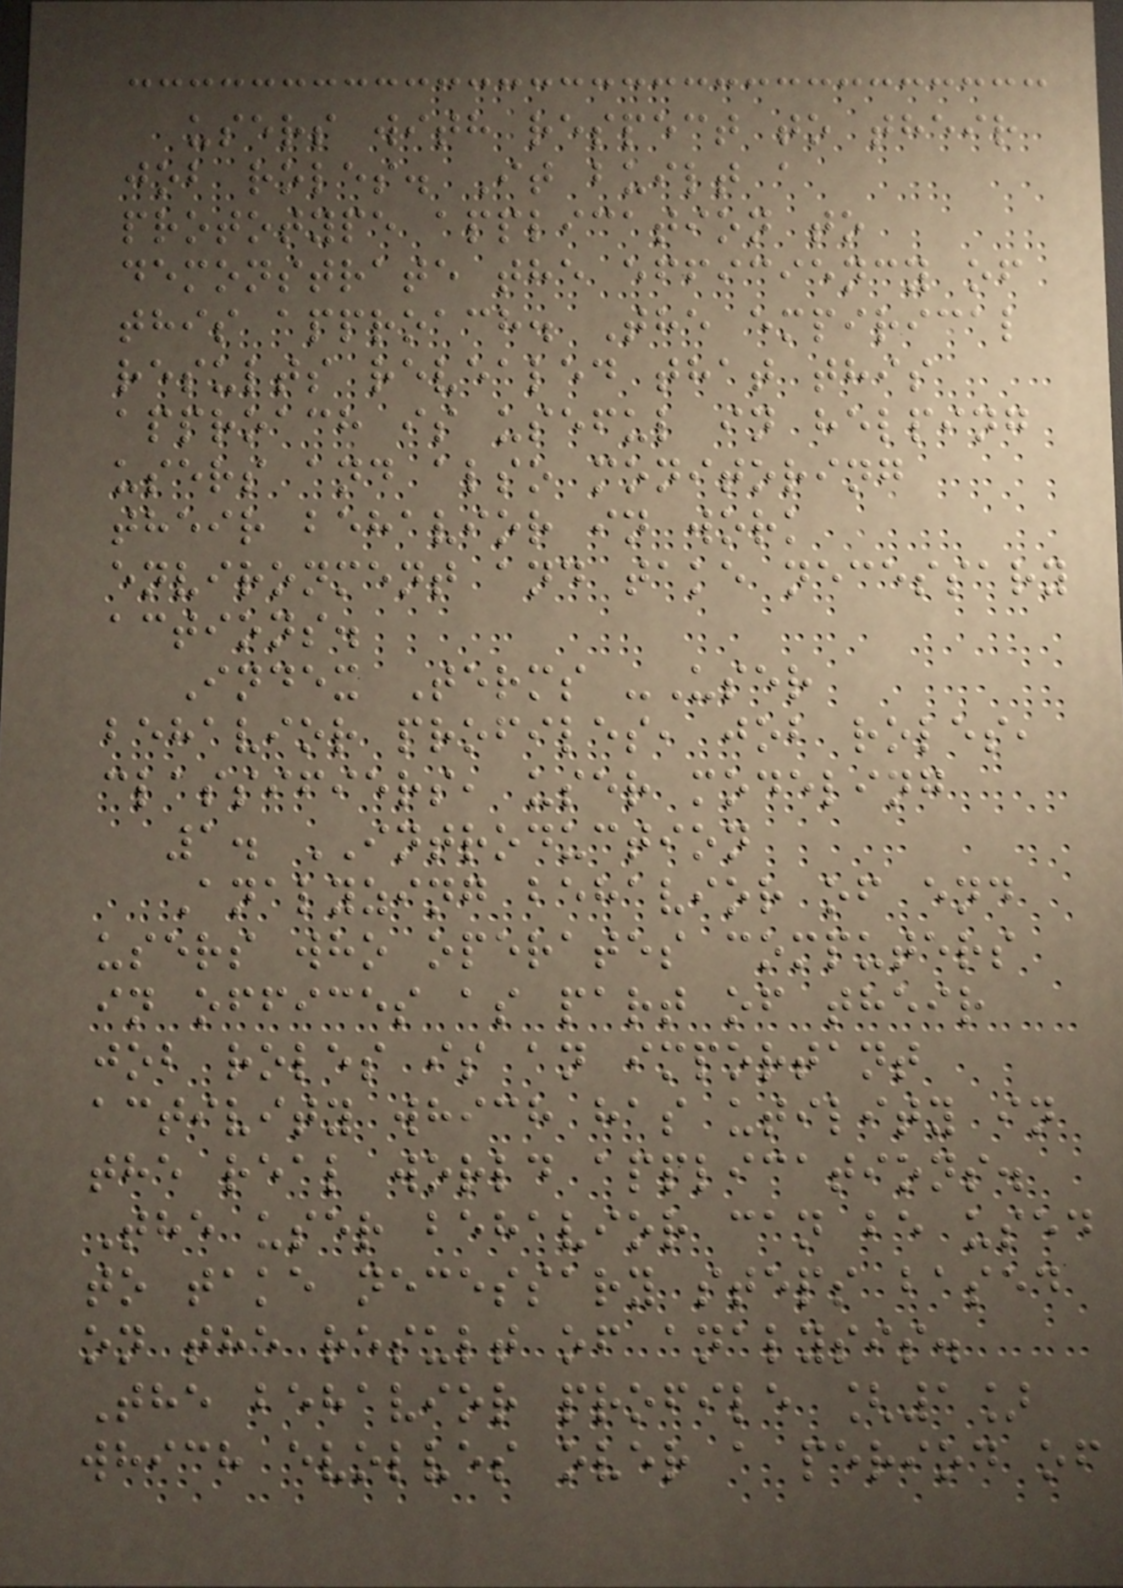users with respect to their
job roles. It built a
prototype application to
demonstrate the efficiency of
this approach. The empirical
results revealed that this
approach is useful in helping
users and also monitoring
their behavior in work
environment and take necessary
actions.
Index Terms -User
behavior profiles, job roles,
classifiers, user modeling
1. INTRODUCTION
Analyzing behavior of end
users who operates computers
in offices as part of their
job roles is an important
activity which has utility in
the real world applications.
The user behavior can be used
to take necessary steps based
on the result of analysis.
The behavior profile [1]
which evolves over a period of
